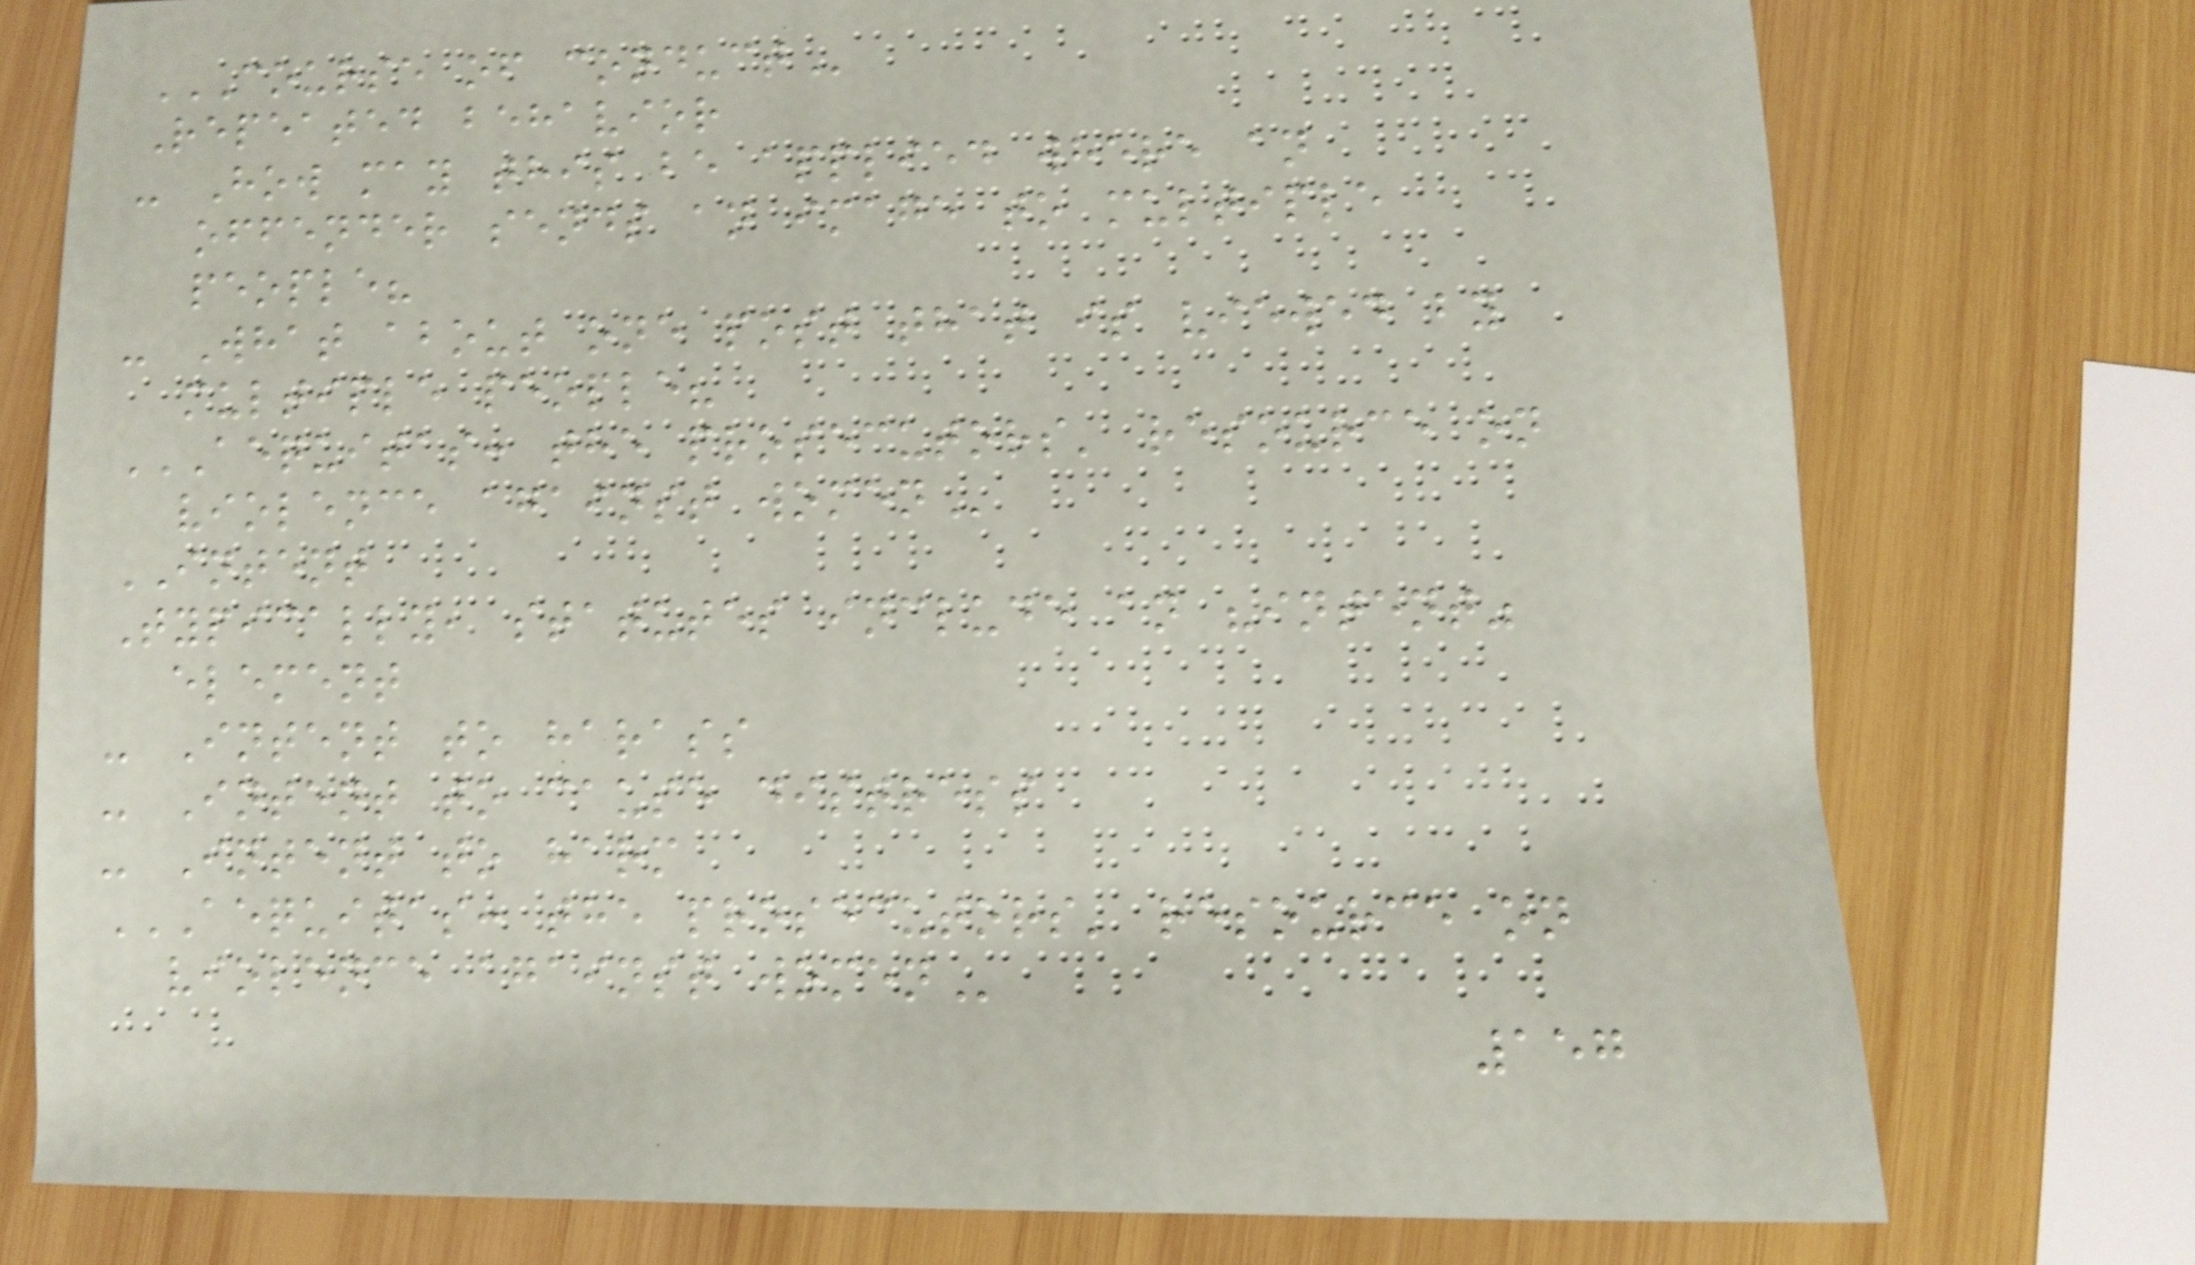COURSE OF CONDUCT
Repeated behavior
- How may this be applied where an
offender sends an image to multiple
people?
- What about one post that is viewed by
multiple people?
AEQUITAS: THE PROSECUTORS' RESOURCE ON
VIOLENCE AGAINST WOMEN
INTENT
Typically, statutes include an "intent"
element
- Intent to harass
- Intent to cause distress
- Intent to harm
AEQUITAS: THE PROSECUTORS' RESOURCE ON
VIOLENCE AGAINST WOMEN
157
